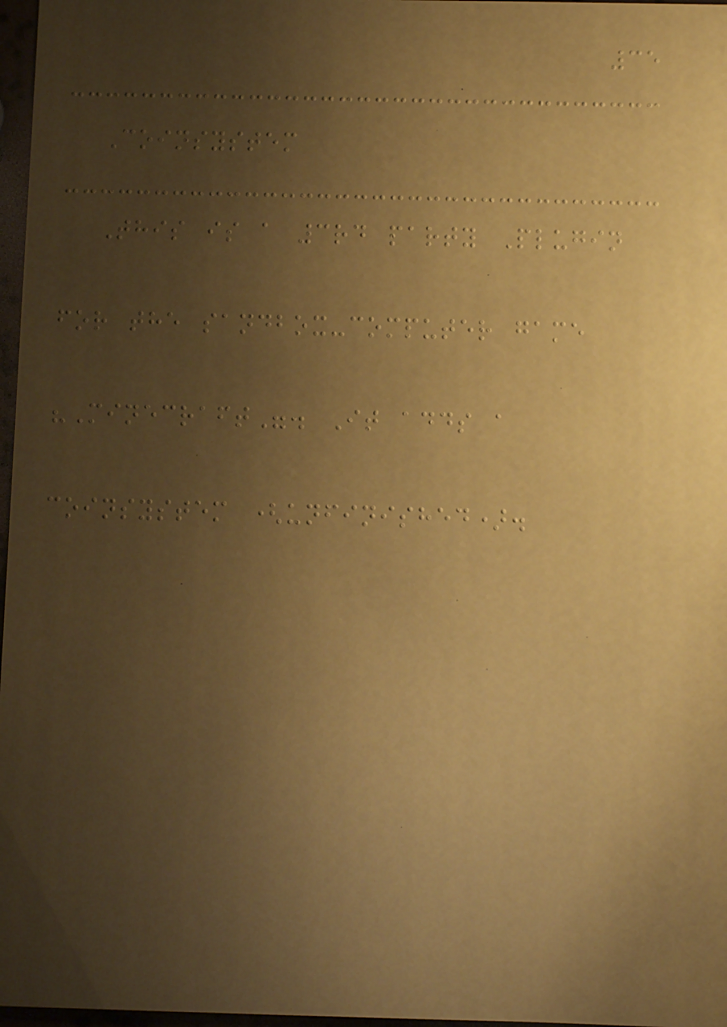35
Coinsystem
This is a 3rd party Plugin
for the sandbox-computer game
"Minecraft". It adds a
coinsystem (unfinished).
